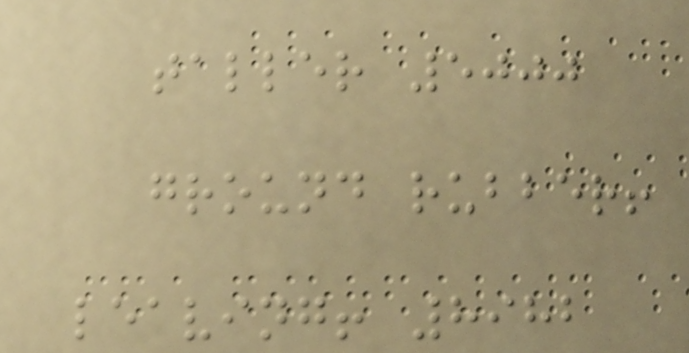taller 5000
ground rubber!
leaving! 8982
